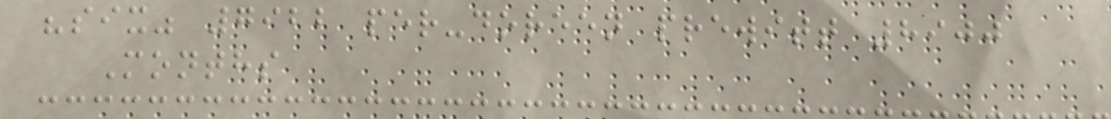"six" 7922 per-doreen prewitt 8900
Months
